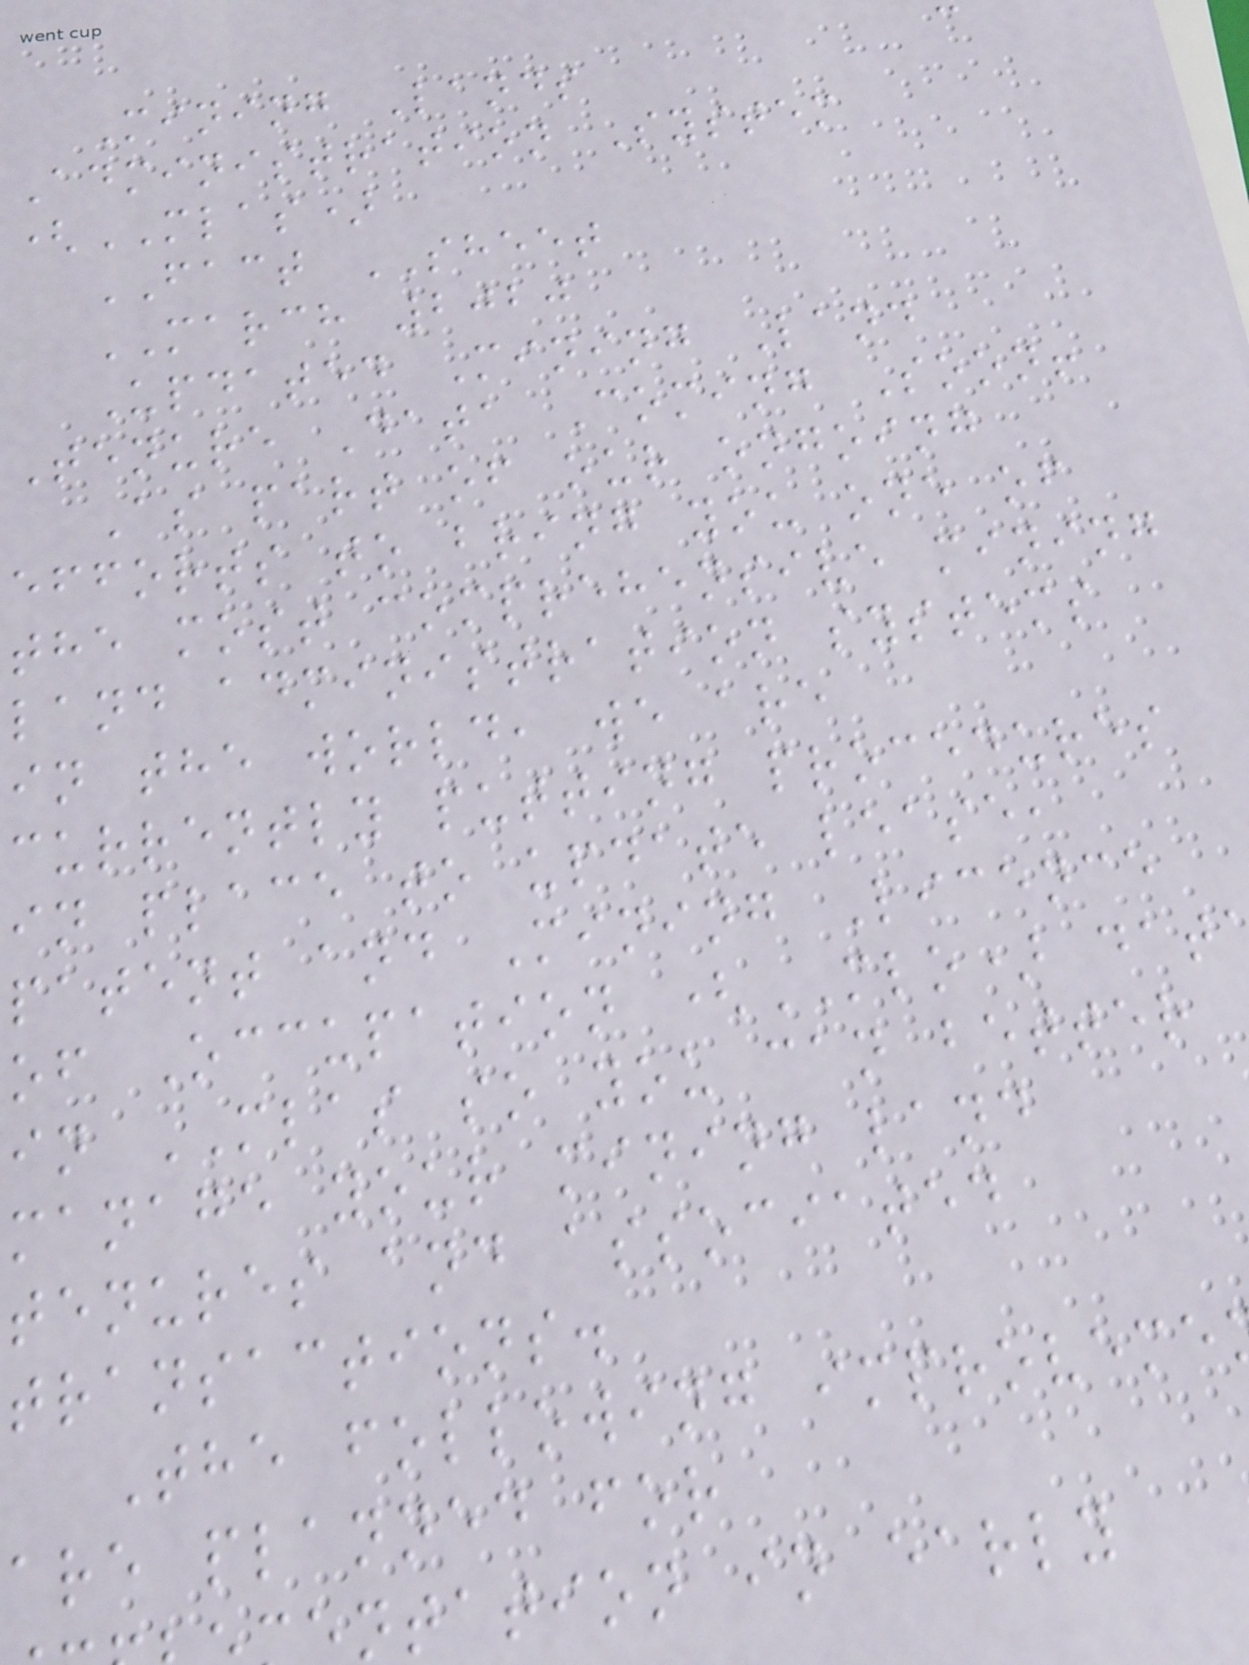Mining Lands
Administration System
(MLAS)
FACT SHEET
MARCH 2020
Updated Mining Land
Tenure Data Coming Soon!
As part of our ongoing
efforts to bring you one of
the most comprehensive mining
land administration systems
in the world, we are
currently putting procedures
in place to update lease,
patent and Mining Licence
of Occupation (MLO) dat
in MLAS so you can better
manage your mining land
tenures and associated
transactions.
The following improveme
are planned for
ntation in early
